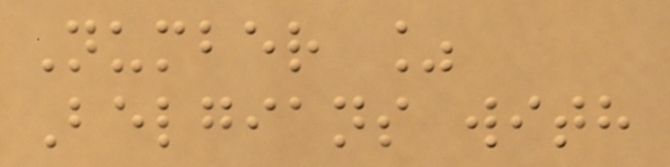Number %
Belgians with
